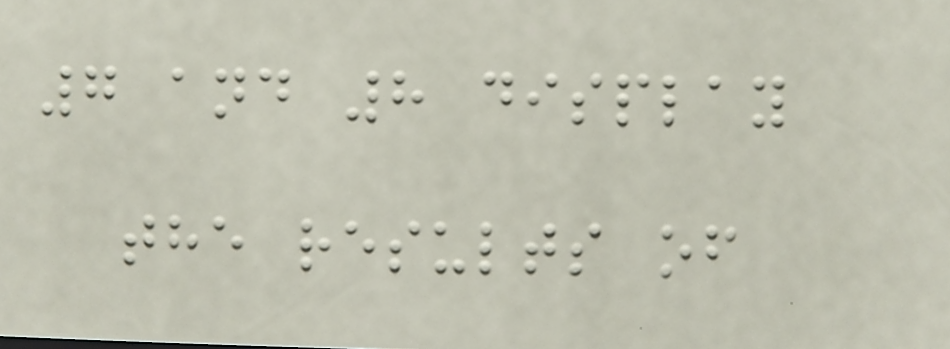7 and 8 display
the results of
